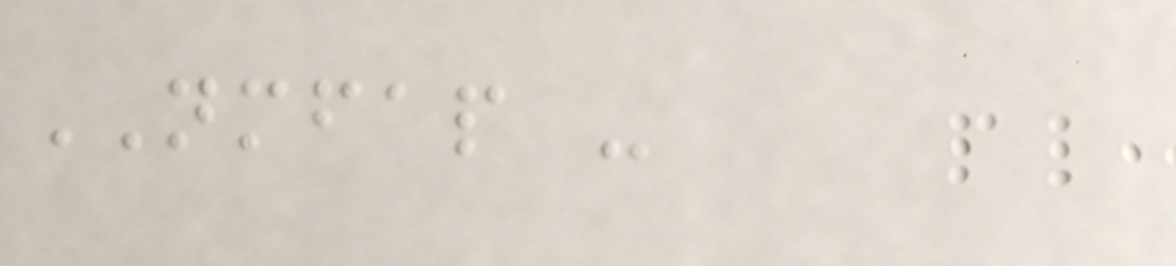NMFAP -
